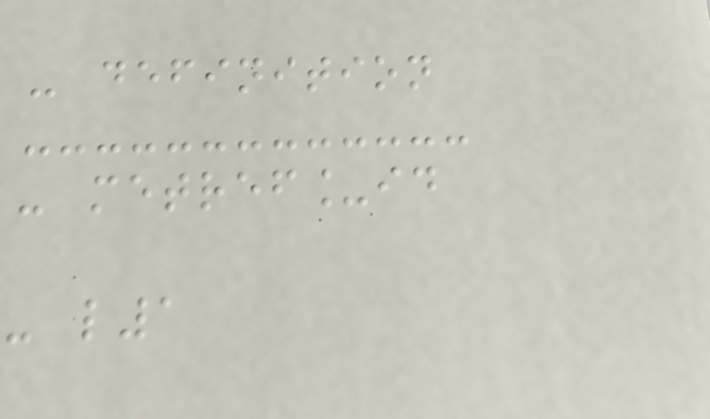- definition
- metref_id
- l1
